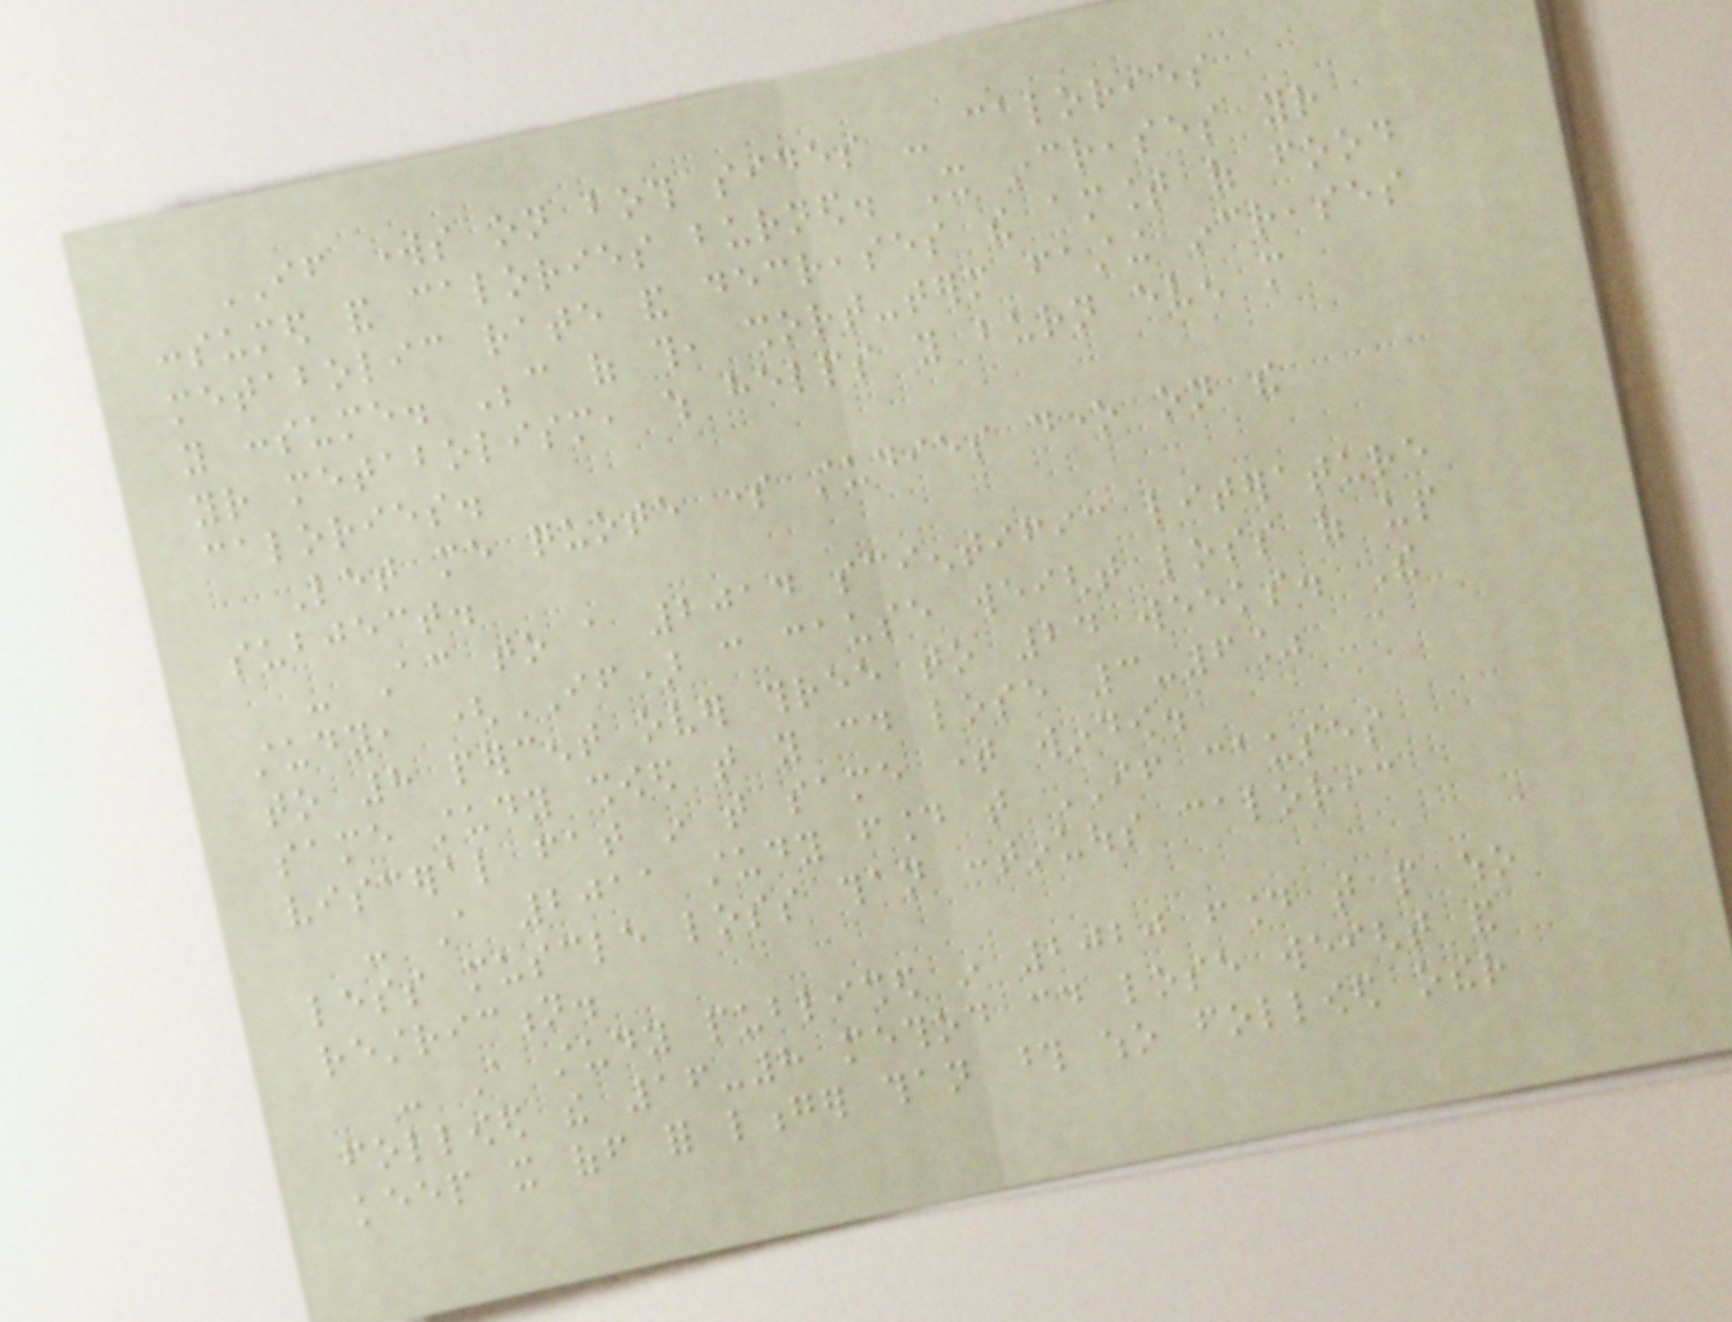IF works on both sides - calories
consumed and calories burned. It increases your
metabolic rate and decreases the amount of food
you consume. Because of this, short-term fasting increases
your metabolism, which helps you burn even more
calories.
Let me quote some studies done on the
subject.
- According to a 2014 scientific literature
study, (IF) can cause weight loss of up
to 8 percent over three to 24 weeks. The
same study showed that you could lose 3-6%
visceral fat in that same time window.
- A 2011 study found that IF causes
less muscle loss than continuous caloric
restriction.
- A study published in 2020 found that people who
followed the 16-8 method could lose weight and
keep it off for longer than those who followed other
